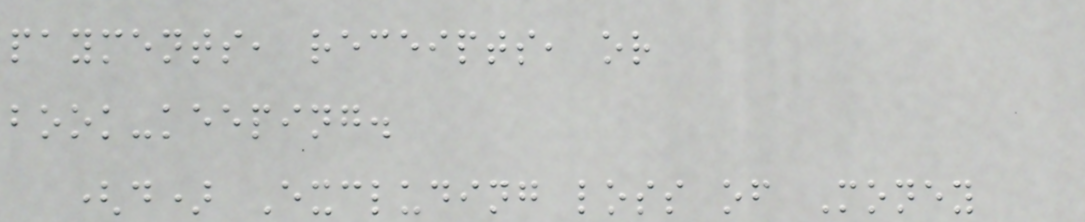payments, receipts, or
book-keeping.
(d) Excluding loss of Money
